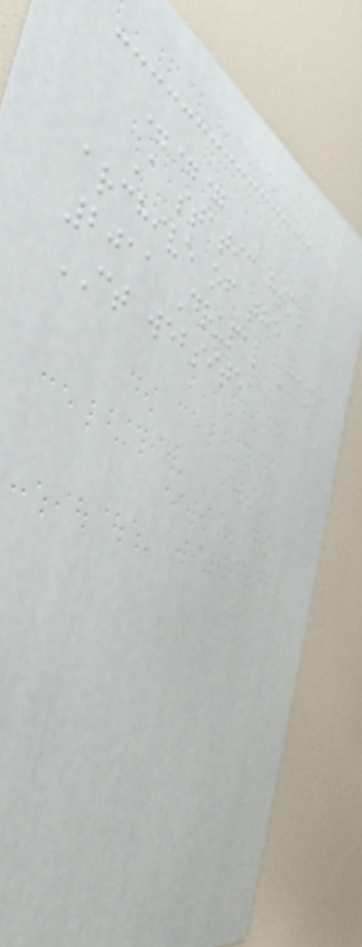===
A static html
archive of the
2011 Drupal Camp
CT website
